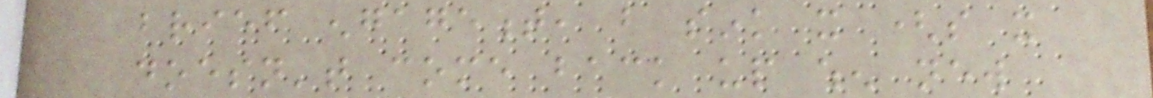brief engagement, but sink it (so it
doesn't come back up when new
